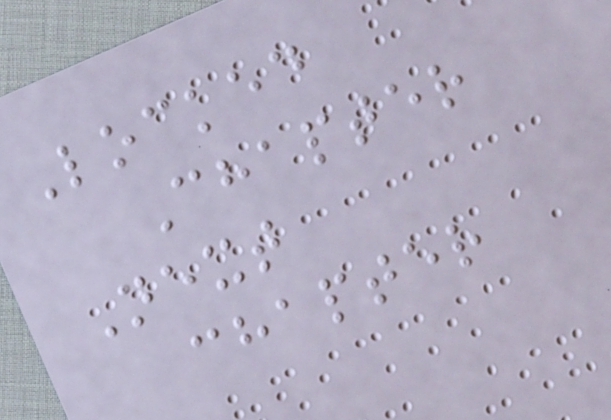Locked
Chapter
Next
chapter
